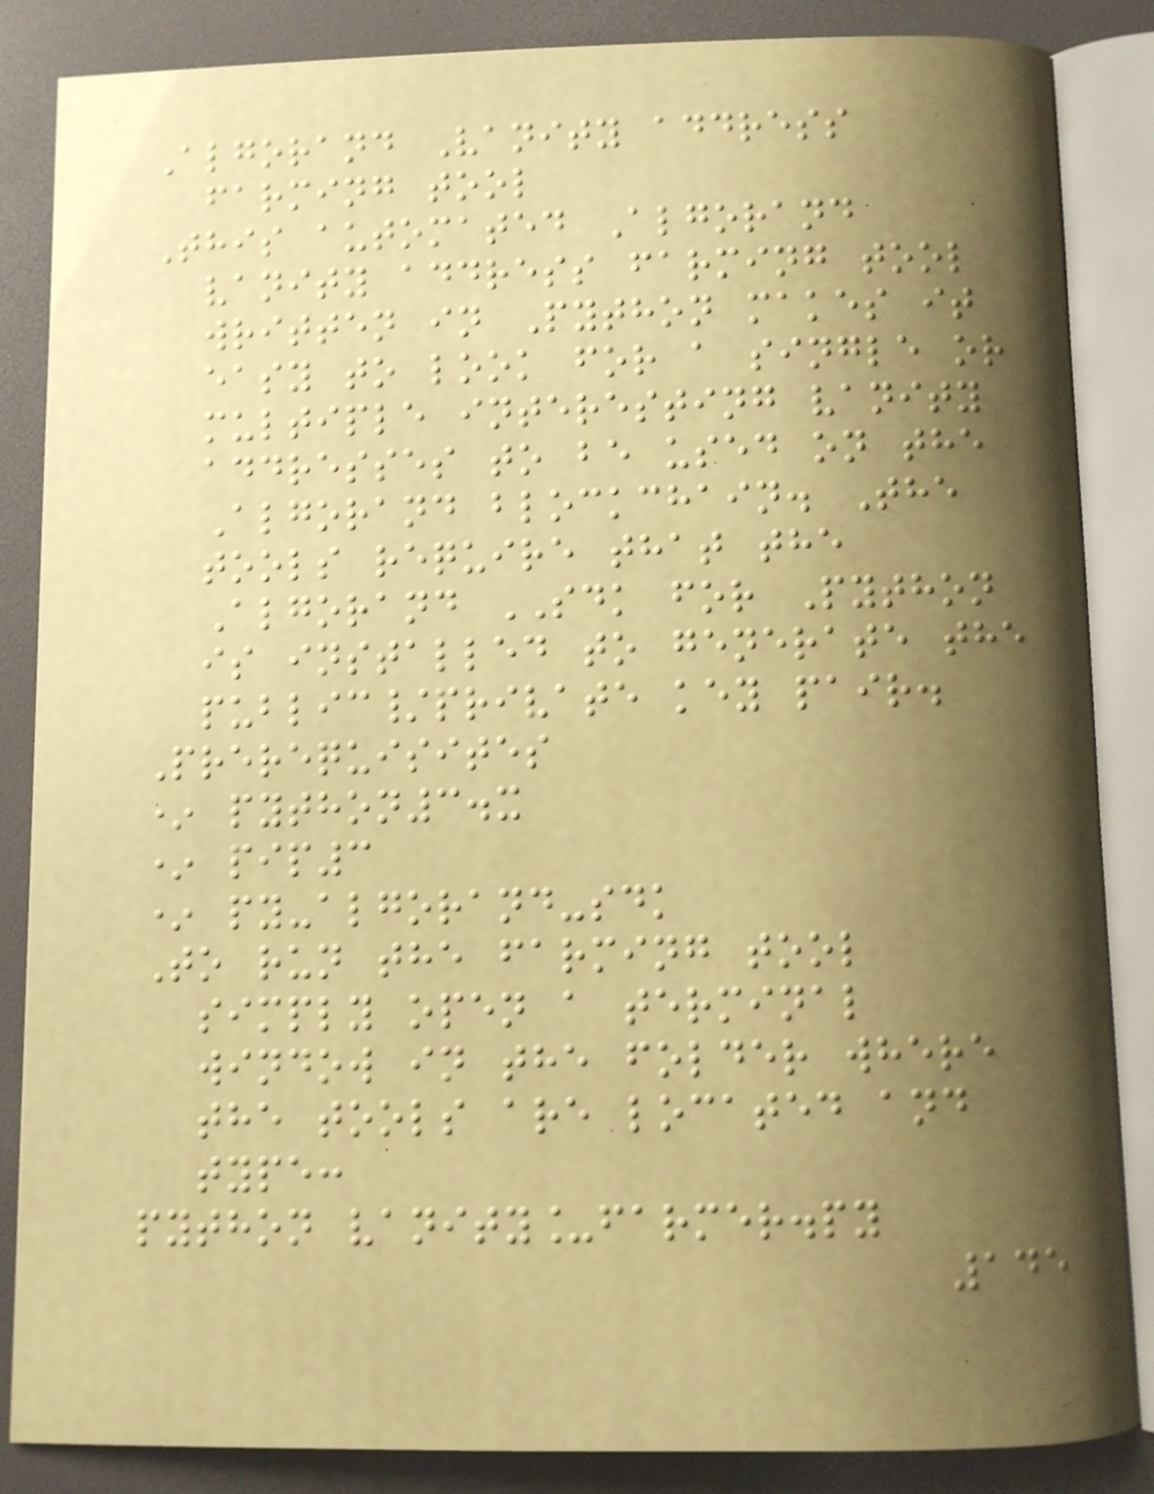Algorand Vanity address
farming tool
This automated Algorand
vanity address farming tool
written in Python makes it
easy to look for a single or
multiple interesting vanity
addresses to be used on the
Algorand blockchain. The
tools require that the
Algorand SDK for Python
is installed to generate the
public/private key pair.
Prerequisites
* python3.x
* pip3
* py-algorand-sdk
To run the farming tool
simply open a terminal
window in the folder where
the tools are located and
type:
python vanity_farmer.py
145
